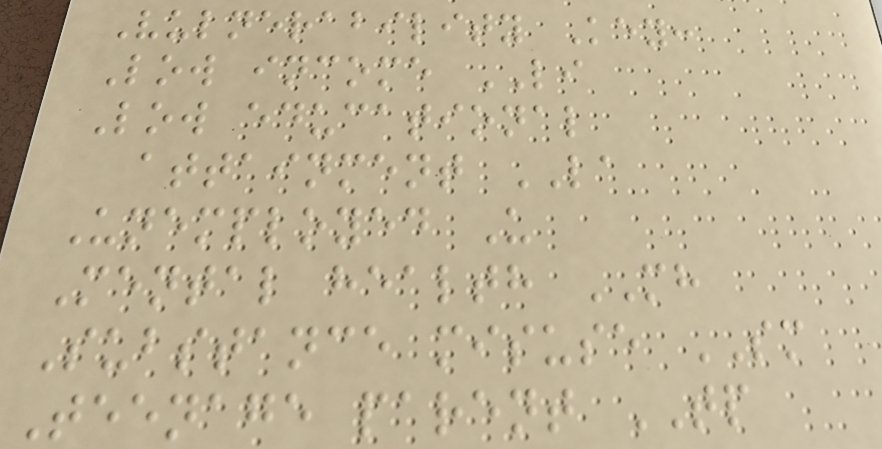Vulnerability Key:
Low income LI
Low educational
attainment LA
Unemployed U
Mental health MH
Substance misuse SM
Teenage parent TP
